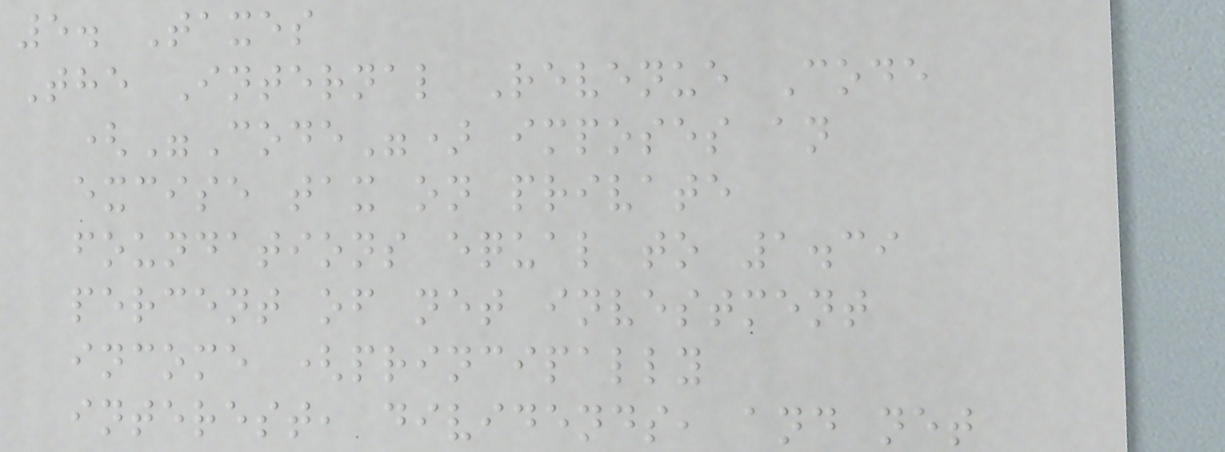5. Taxes
The Internal Revenue Code
("Code") imposes an
excise tax on private
foundations equal to 1.39
percent of net investment
income (principally
interest, dividends, and net
